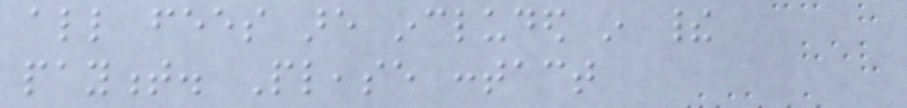all fees are included in their
payment. Please contact
